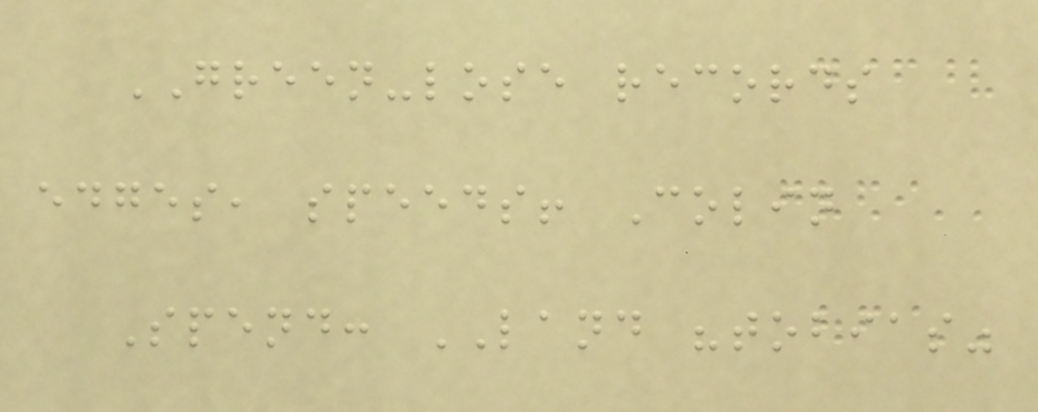GREEN-lose records
edges, speeds! Colin
Spend: LAND "tobias"
